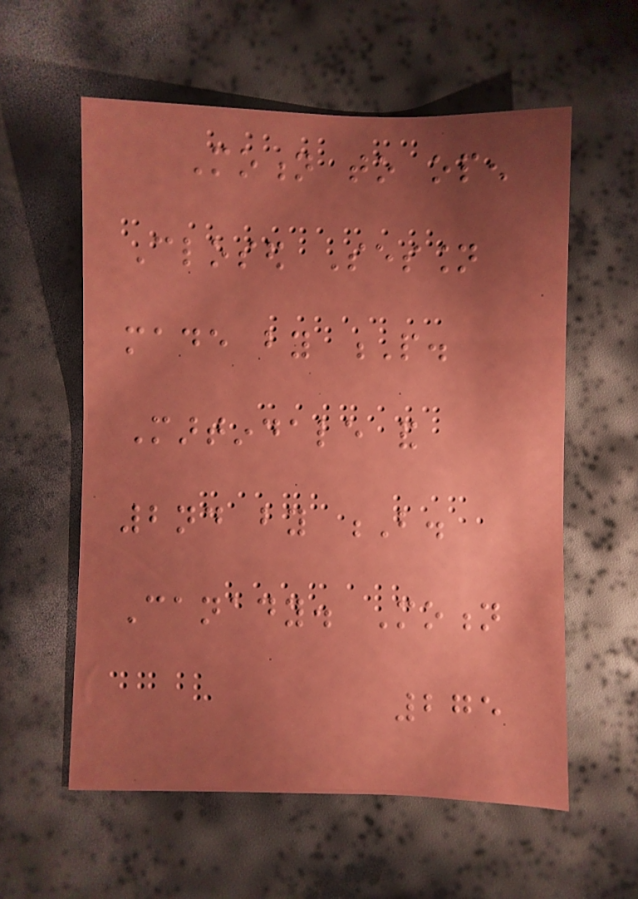Motion to open
Closed Session
made by P.
Martindale and
2nd by B.
Canady. Motion
275
